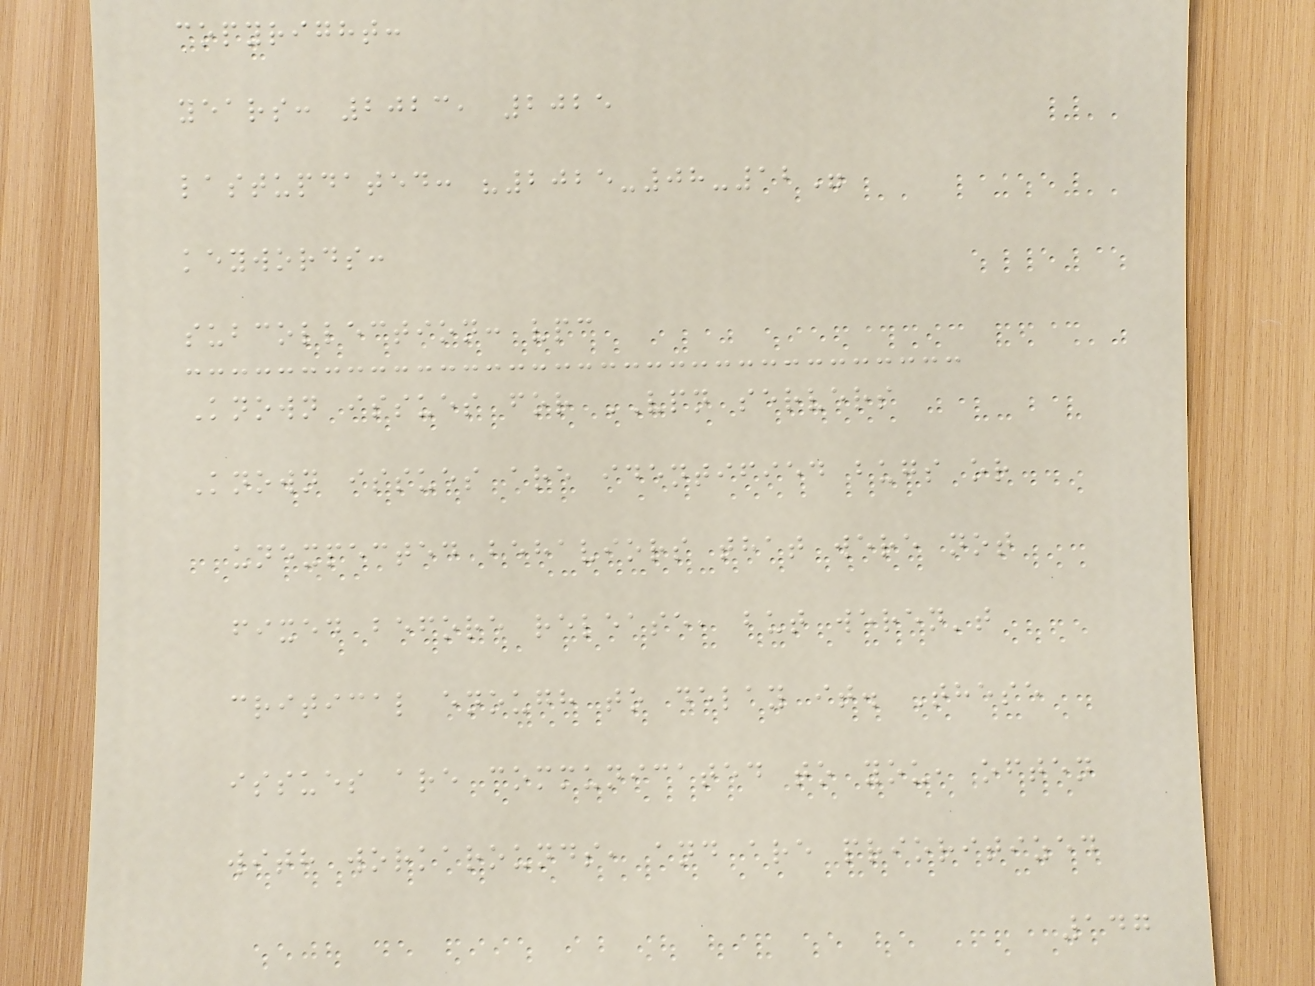copyright:
years: 2023, 2025
lastupdated: "2025-08-12"
keywords:
subcollection: vpc
Known issues for VPN servers
Known issues are identified bugs or
unexpected behaviors that were not
fixed before release, but weren't
critical enough to delay it. These
issues are communicated to you, often
with workarounds, and are prioritized
147
